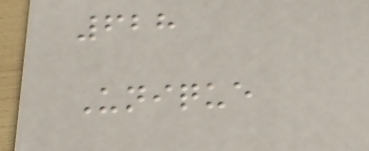628
Unique
